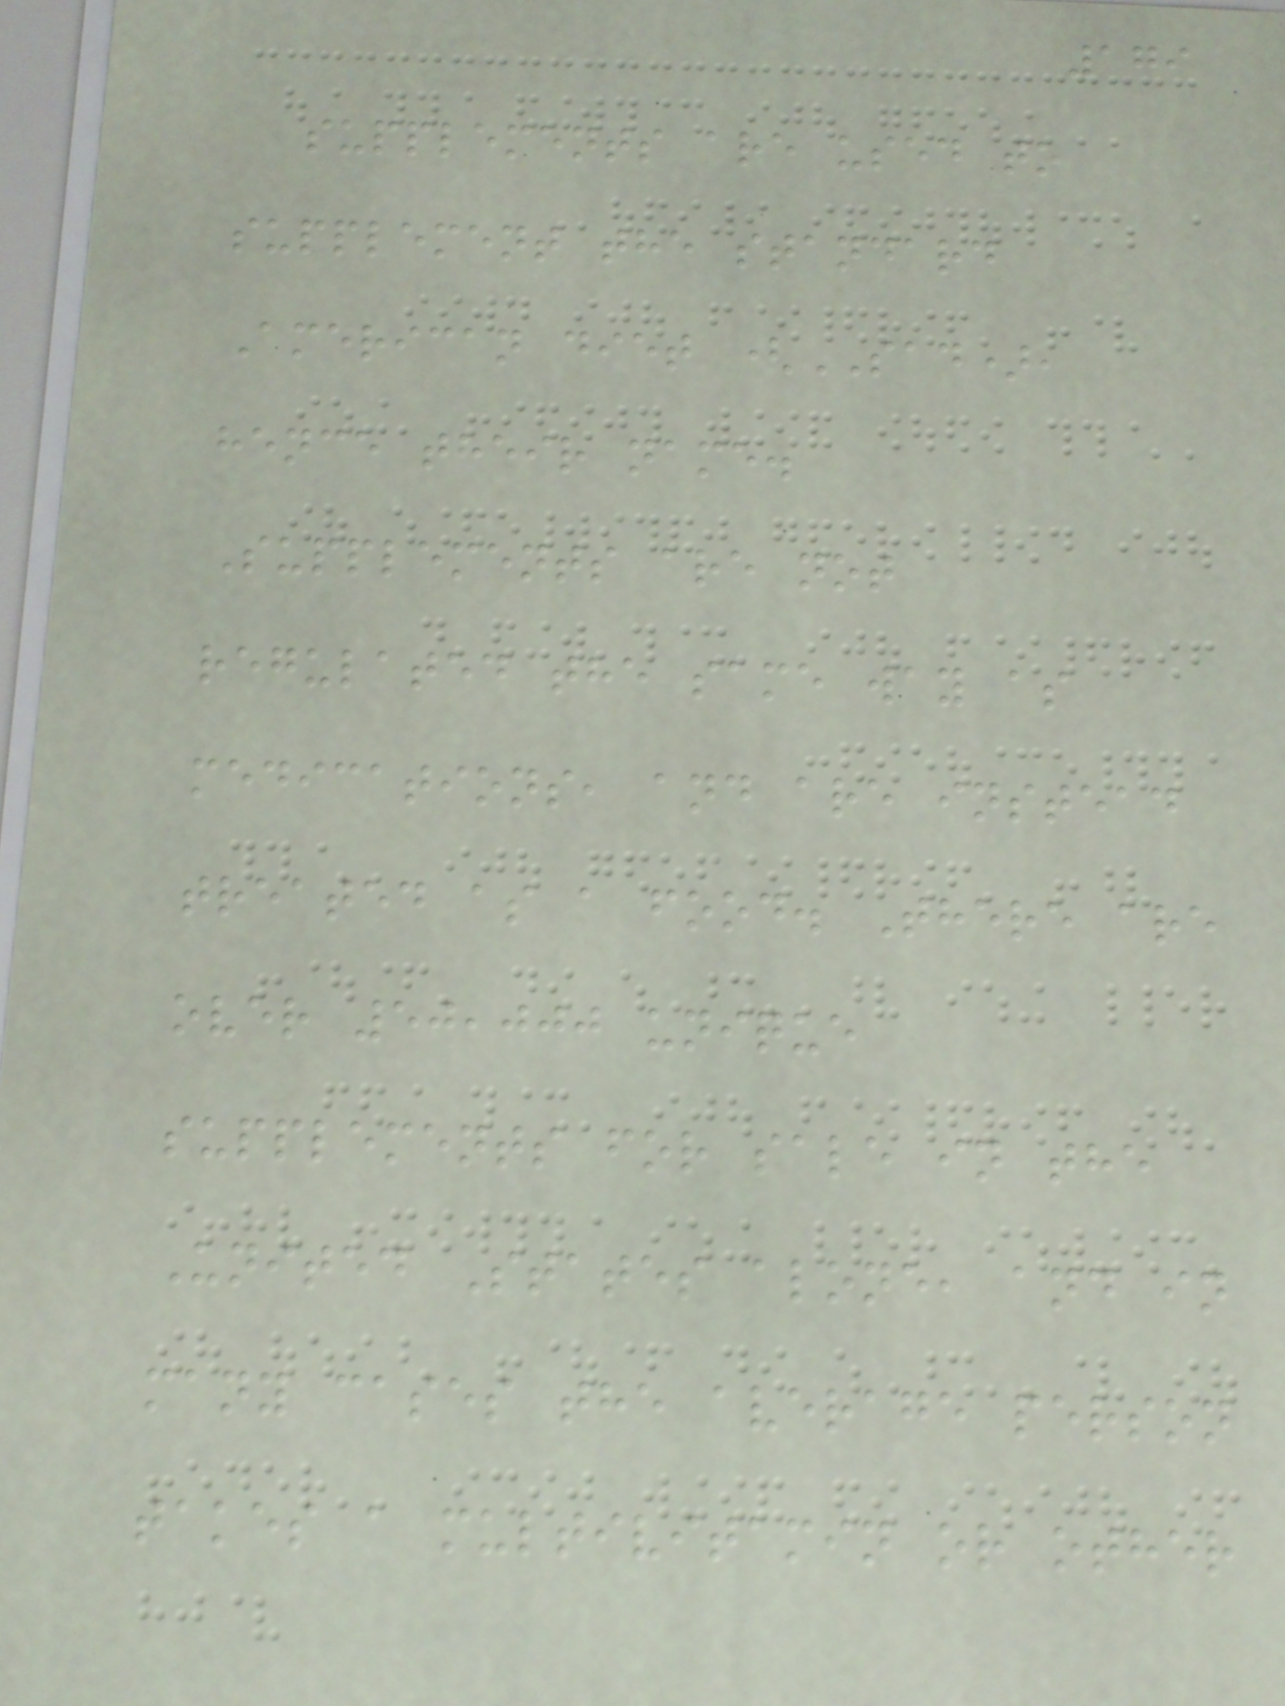179
supplements are used to
supplement the standard
American diet (SAD),
hence their name.
Supplements are not
regulated the same way as
medications, and are instead
treated as a food. There are
over 50,000 unique
supplements for sale in the
United States alone, and in
many cases the average person
takes a multivitamin or other
